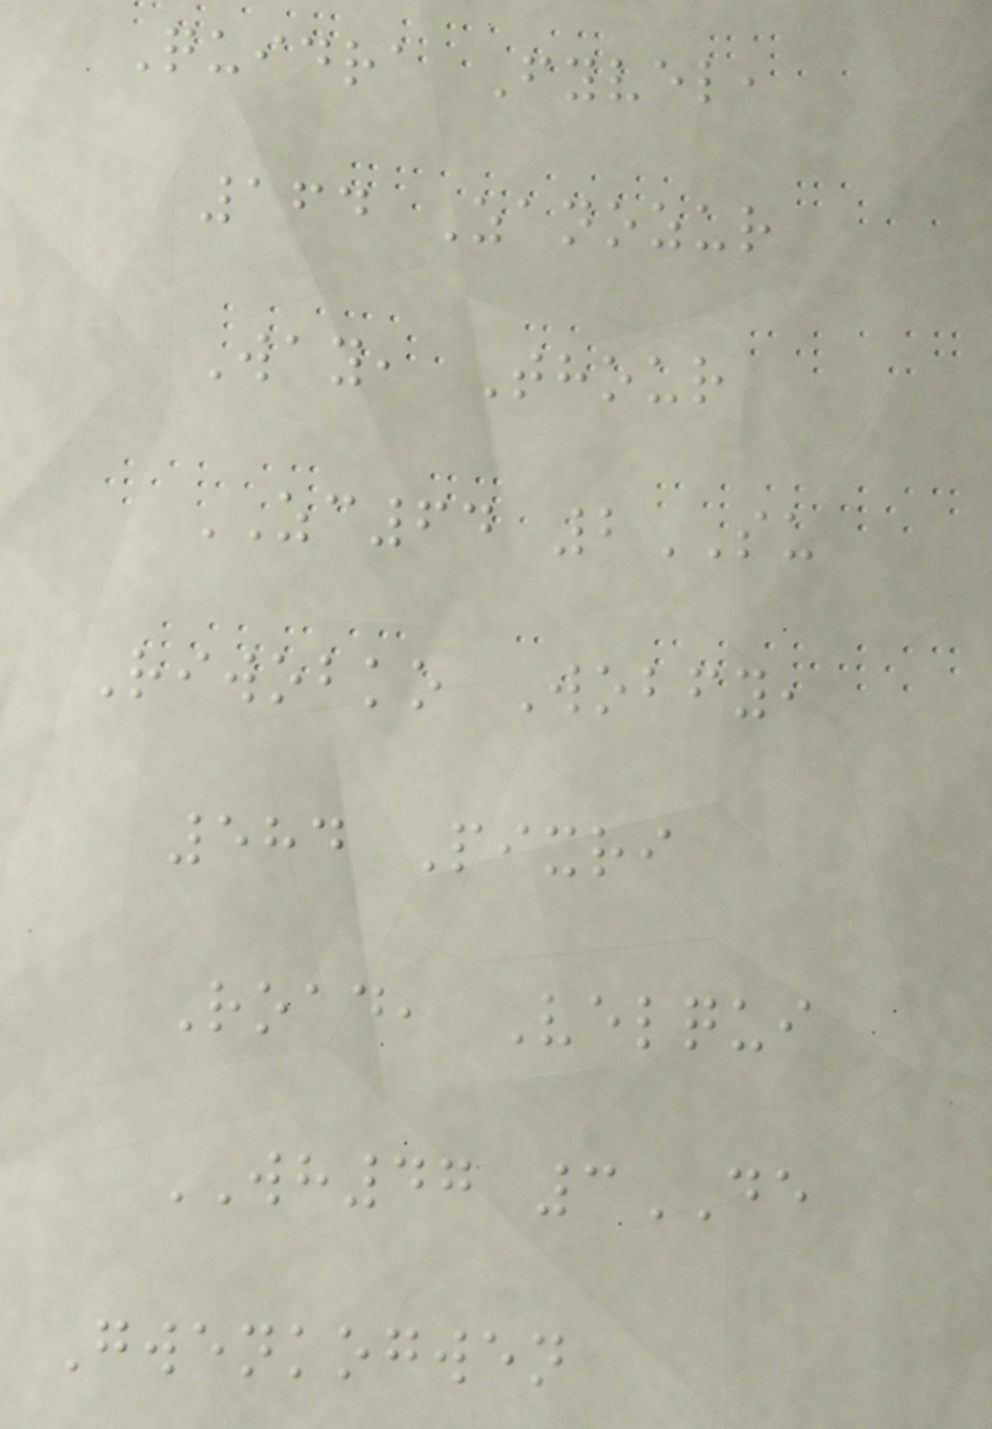Quidra Fyvel,
164 Zanozur
Way, Thour
ZC64 2SU
Riwobko Wobfy,
584 Pixri
Road, Velqui
WH47 3DE
Gwenkogwen
